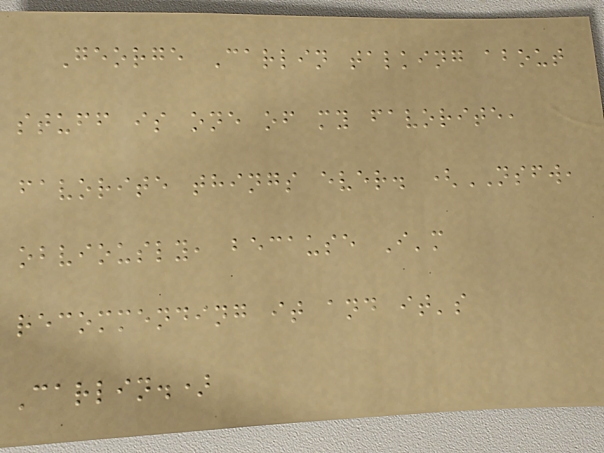George Carlin talking about
stuff is one of my favorite,
favorite things ever. (NSFW,
obviously, because I'm
recommending it and it's
Carlin.)
